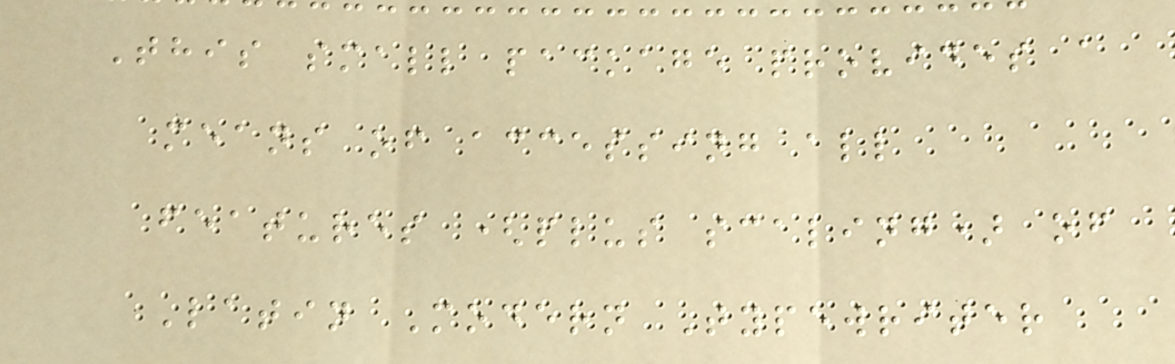This small package provides a
means of accessing all
features (plus scaling) of
Latin Modern Typewriter
